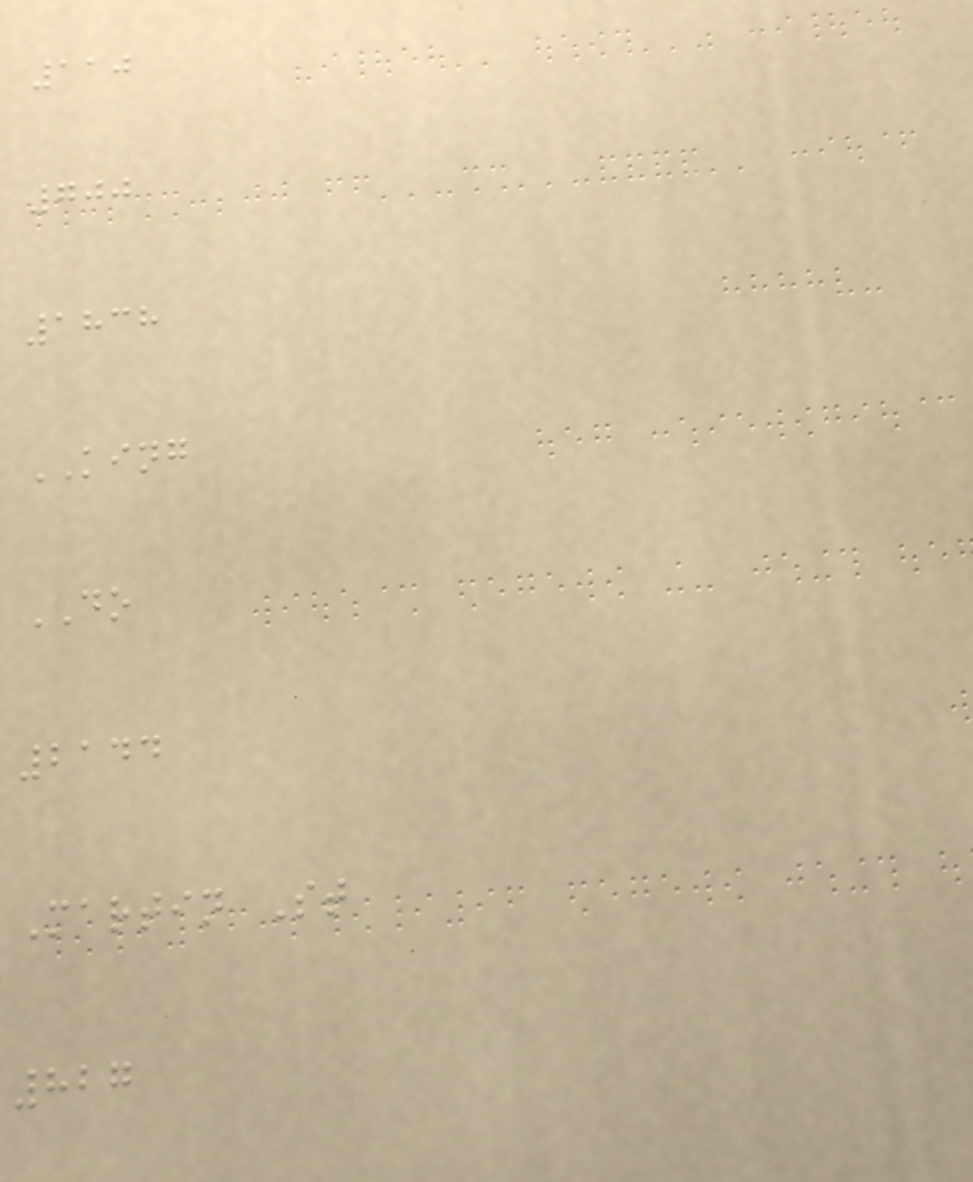110
700
1838
KING
DO
2144
Martin St
827
